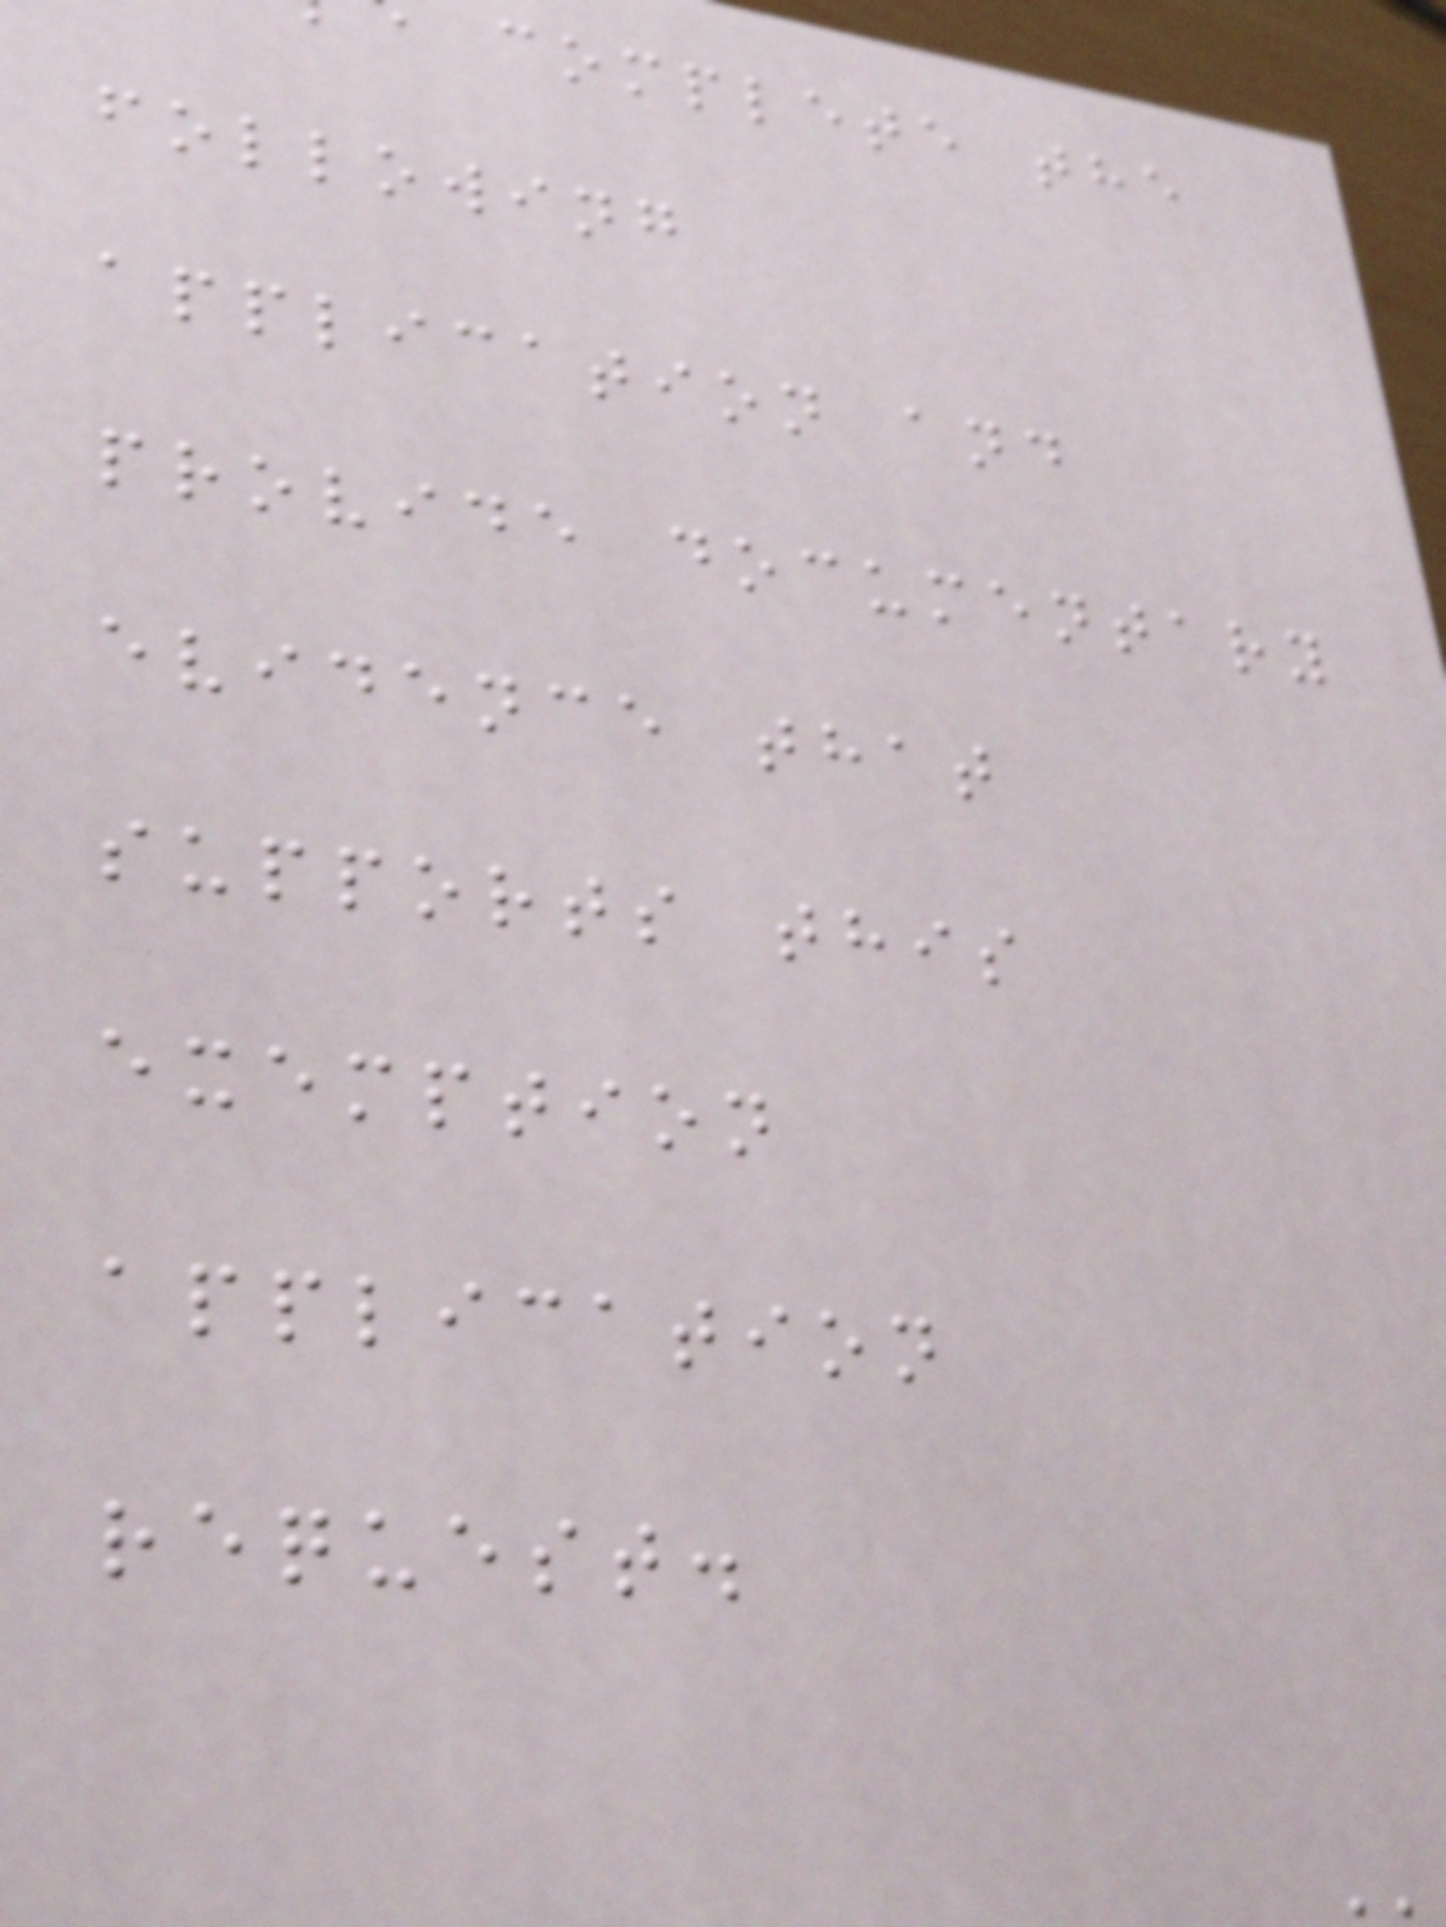complete the
following
application and
provide documentary
evidence that
supports this
exemption
application
request.
